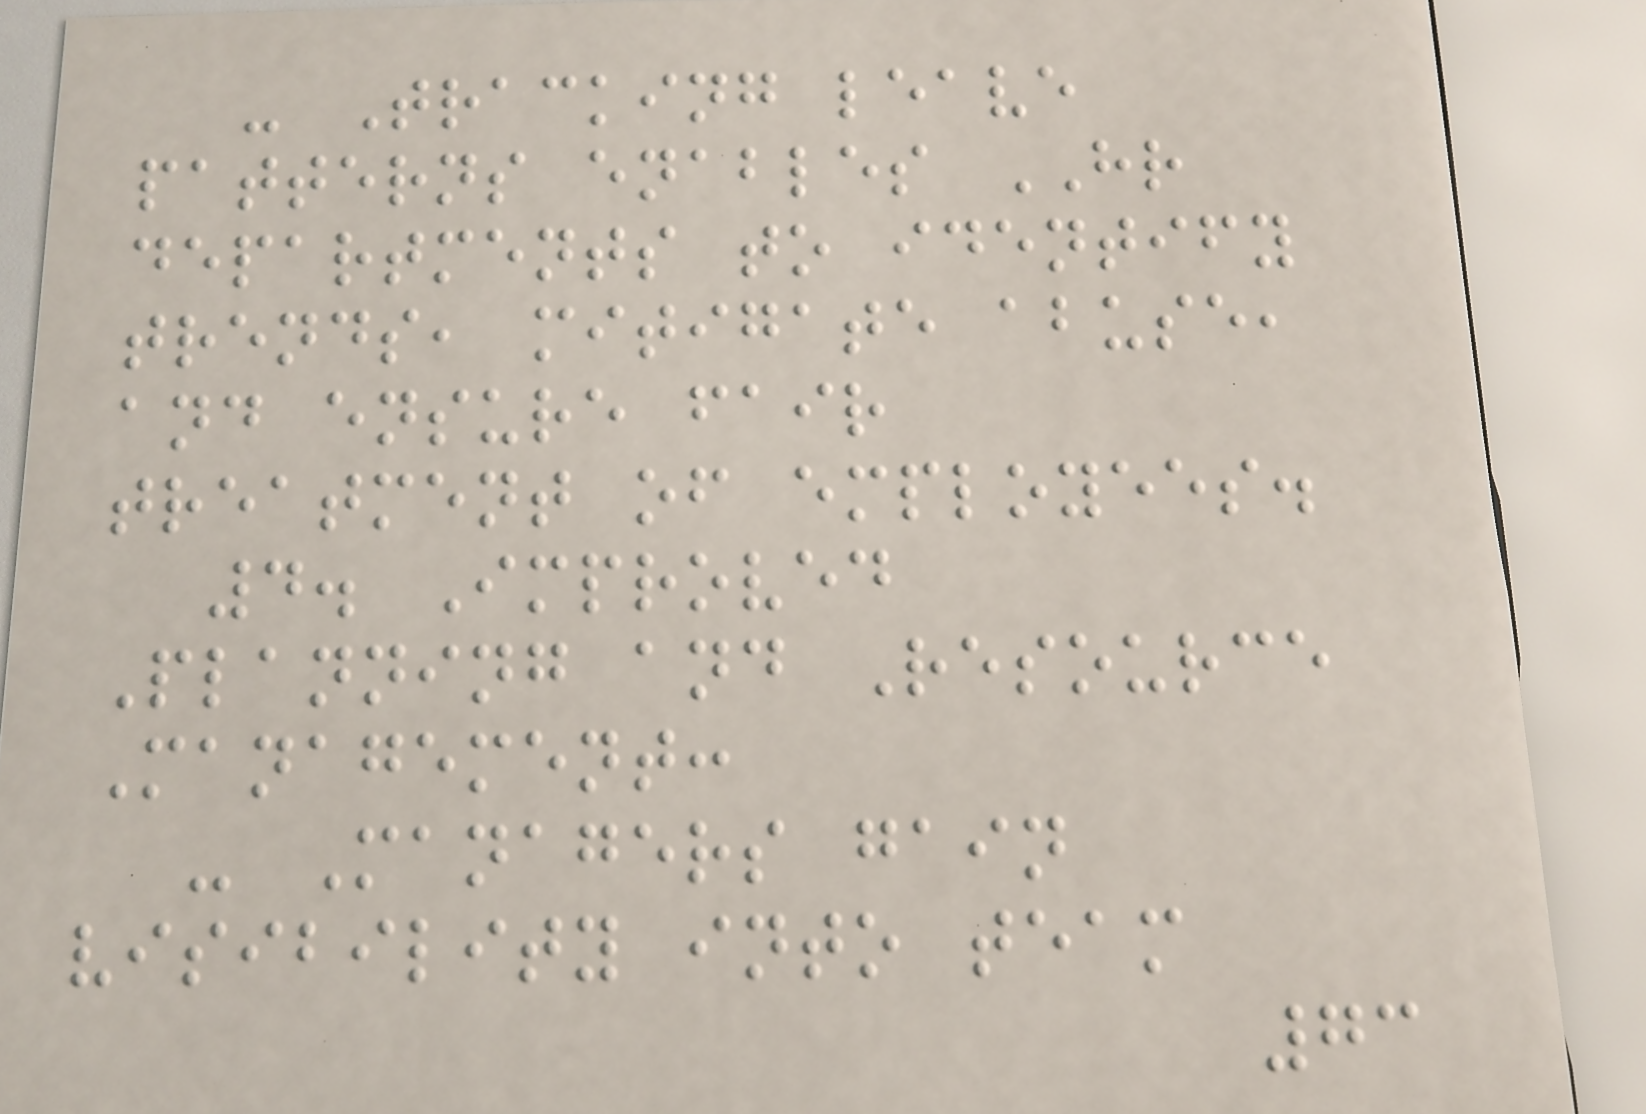- Tracking leave
patterns enables HR
departments to identify
trends, mitigate abuse,
and ensure fair
treatment of employees.
4. Improved
Planning and Resource
Management:
- Managers gain
visibility into team
73
